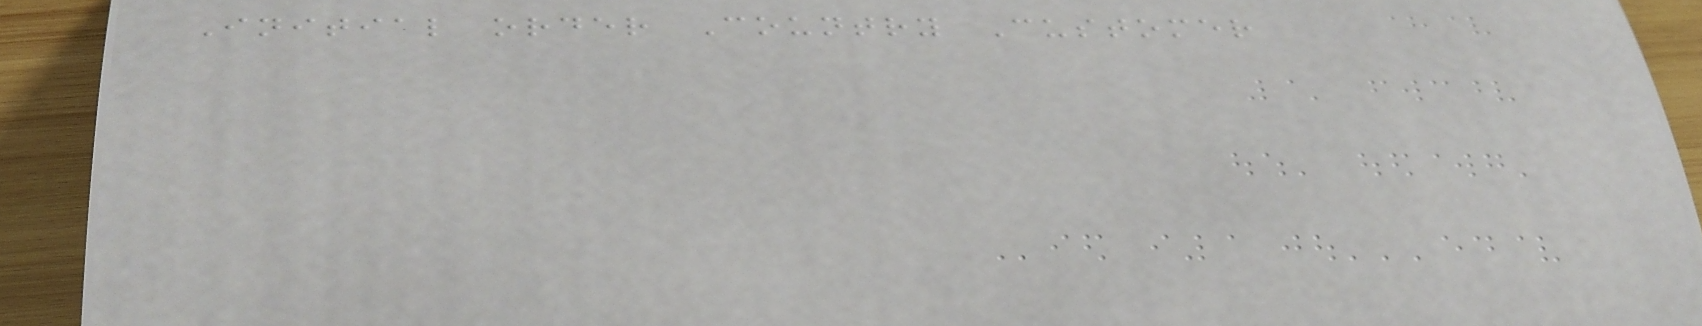Initial order Country Customer
